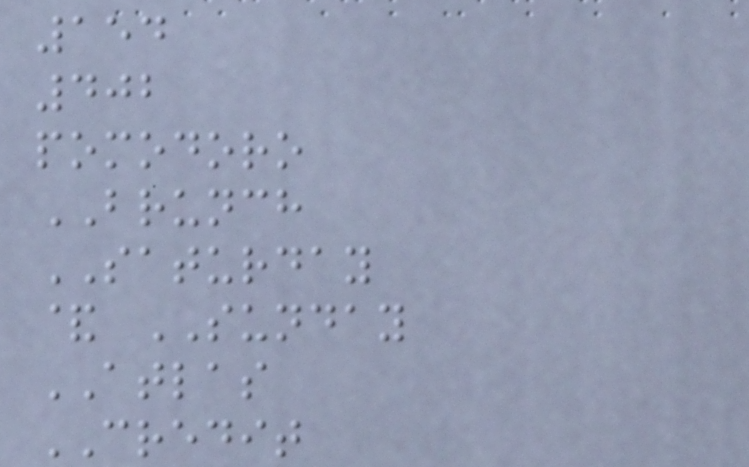154
402
pomodoro
BRUNCH
SATURDAY
& SUNDAY
ATLAS
CREDIT
